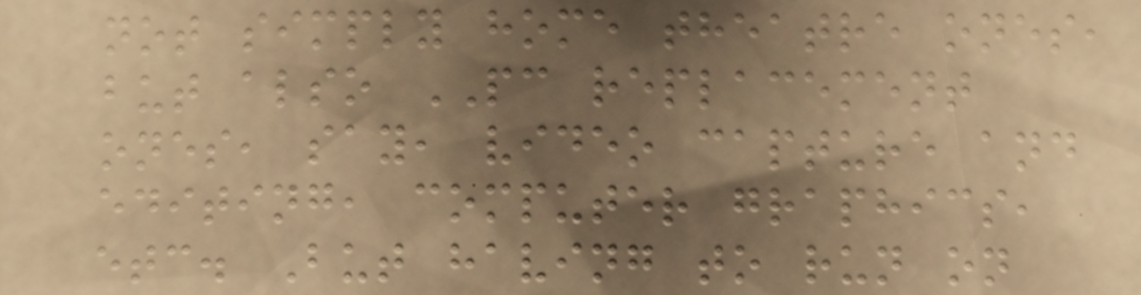not simply home theatre ones,
but also PC replacement
ones, say, video capture and
editing, computer graphics,
etc. But having to run on
